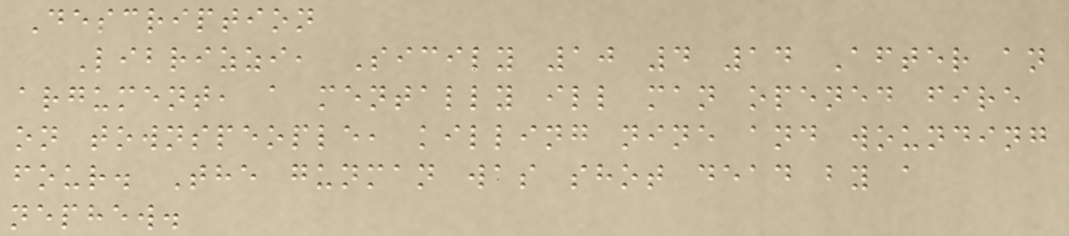Description
Librizzi, Sicily 10 4 14 After an
argument, a mentally ill man opened fire
on townspeople, killing nine and wounding
four. The gunman was shot dead by a
nephew.
